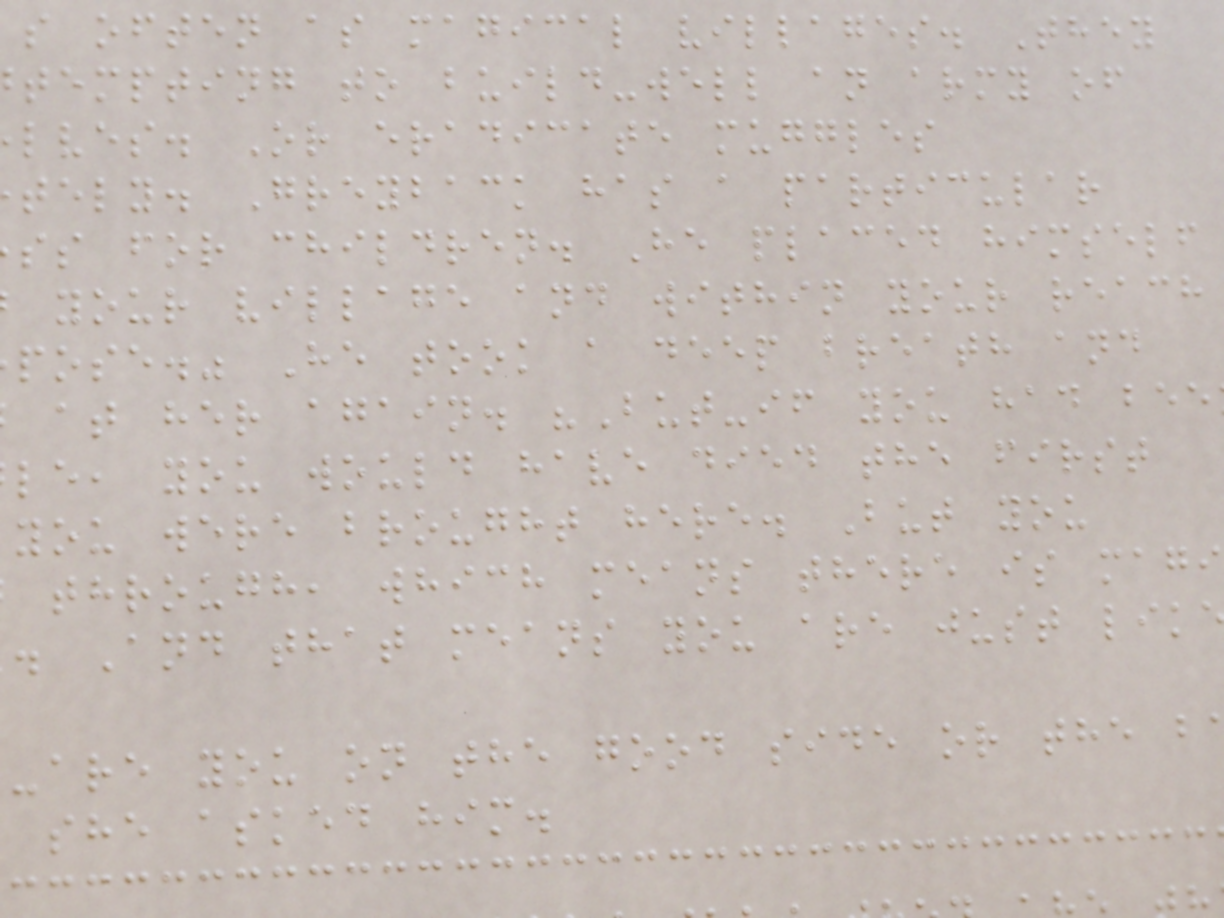s often as magical villages. They
tempting to build-well an army of
lves. Or eradicate muggles
tely. Greyback has a particular
ss for children. He placed himself
your village and within your reach
pose." He took a deep breath and
at her again. "But-if you had bee
le, you would have died the first
you were brought here. But you
through, which means there is magi
. And that means you are just lik
-are you on the good side or the b
she asked him.
